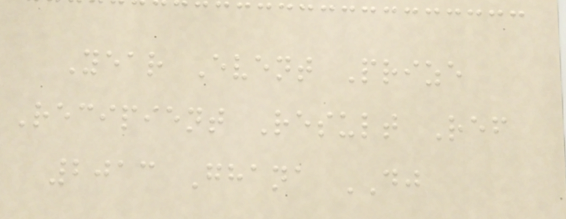Year Event Prize
Recipient Result Ref
2013 Ghana DJ
